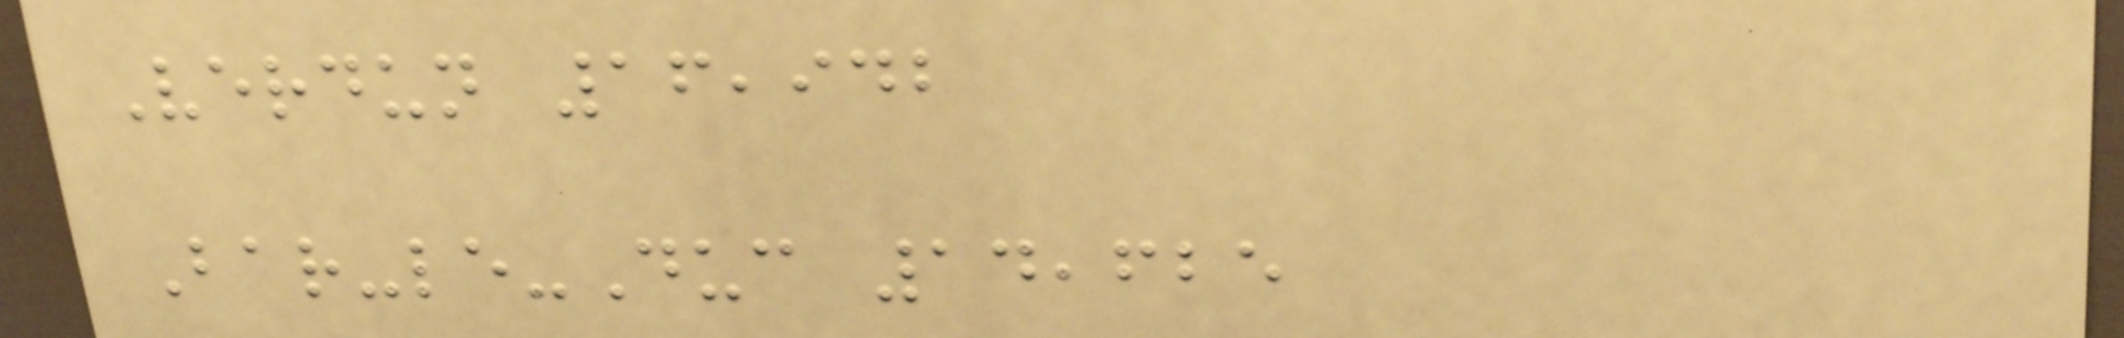Verdun 16,942
Bar-le-Duc 14,625
